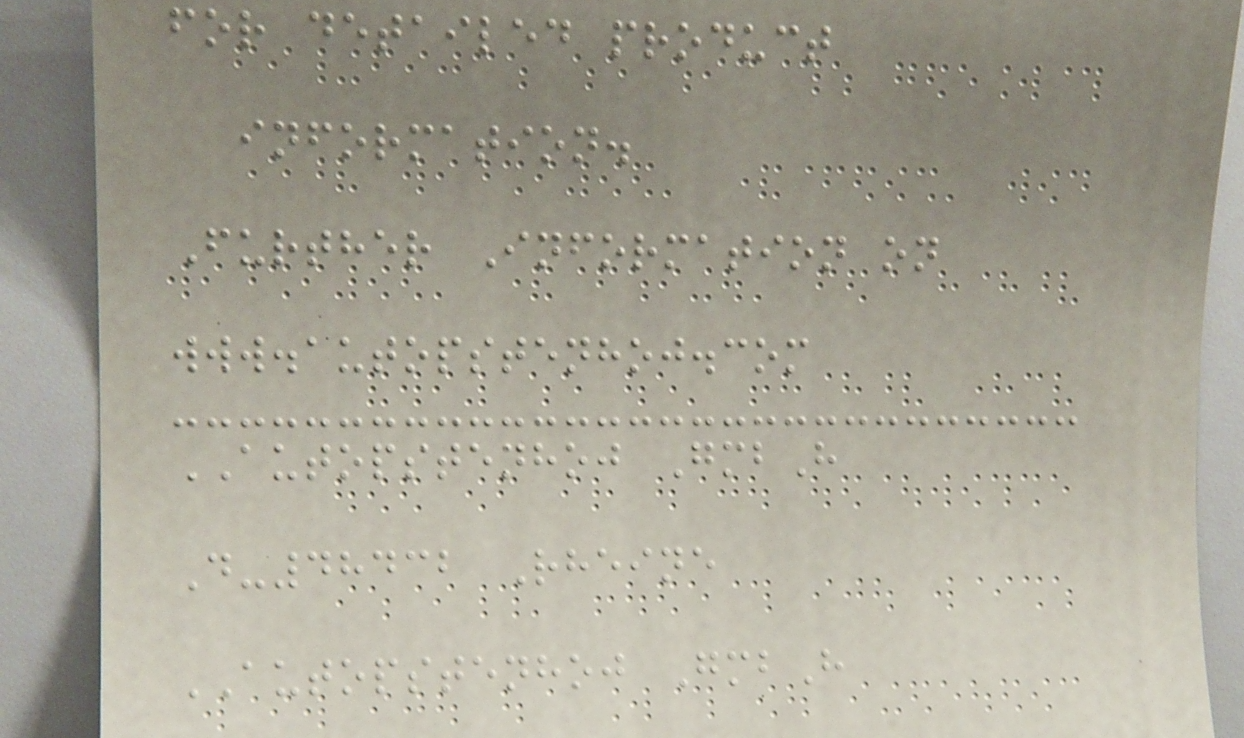for detailed product
information.
Further Information on
www.autopstenhoj.com
AUTOPSTENHOJ GmbH
D-48432 Rheine
AUTOPSTENHOJ GmbH
